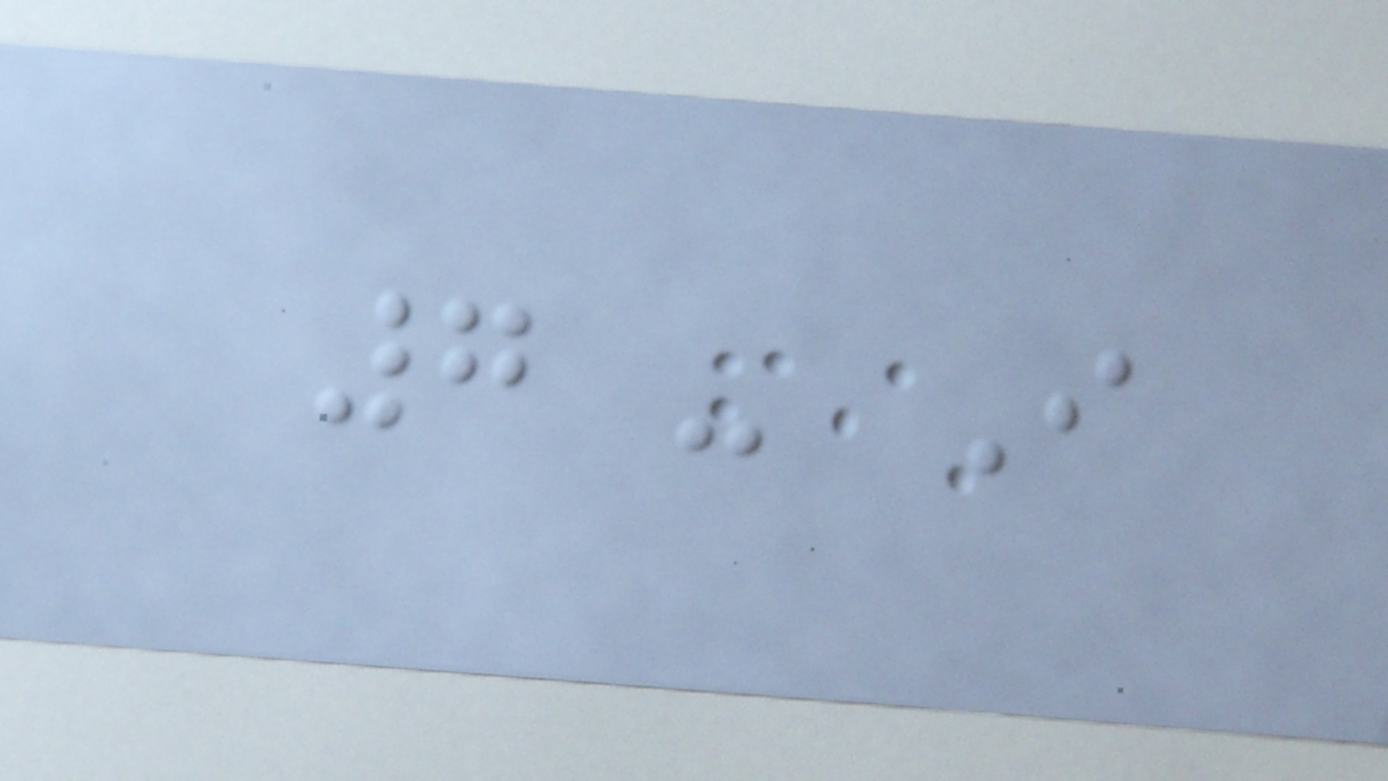7 - I
